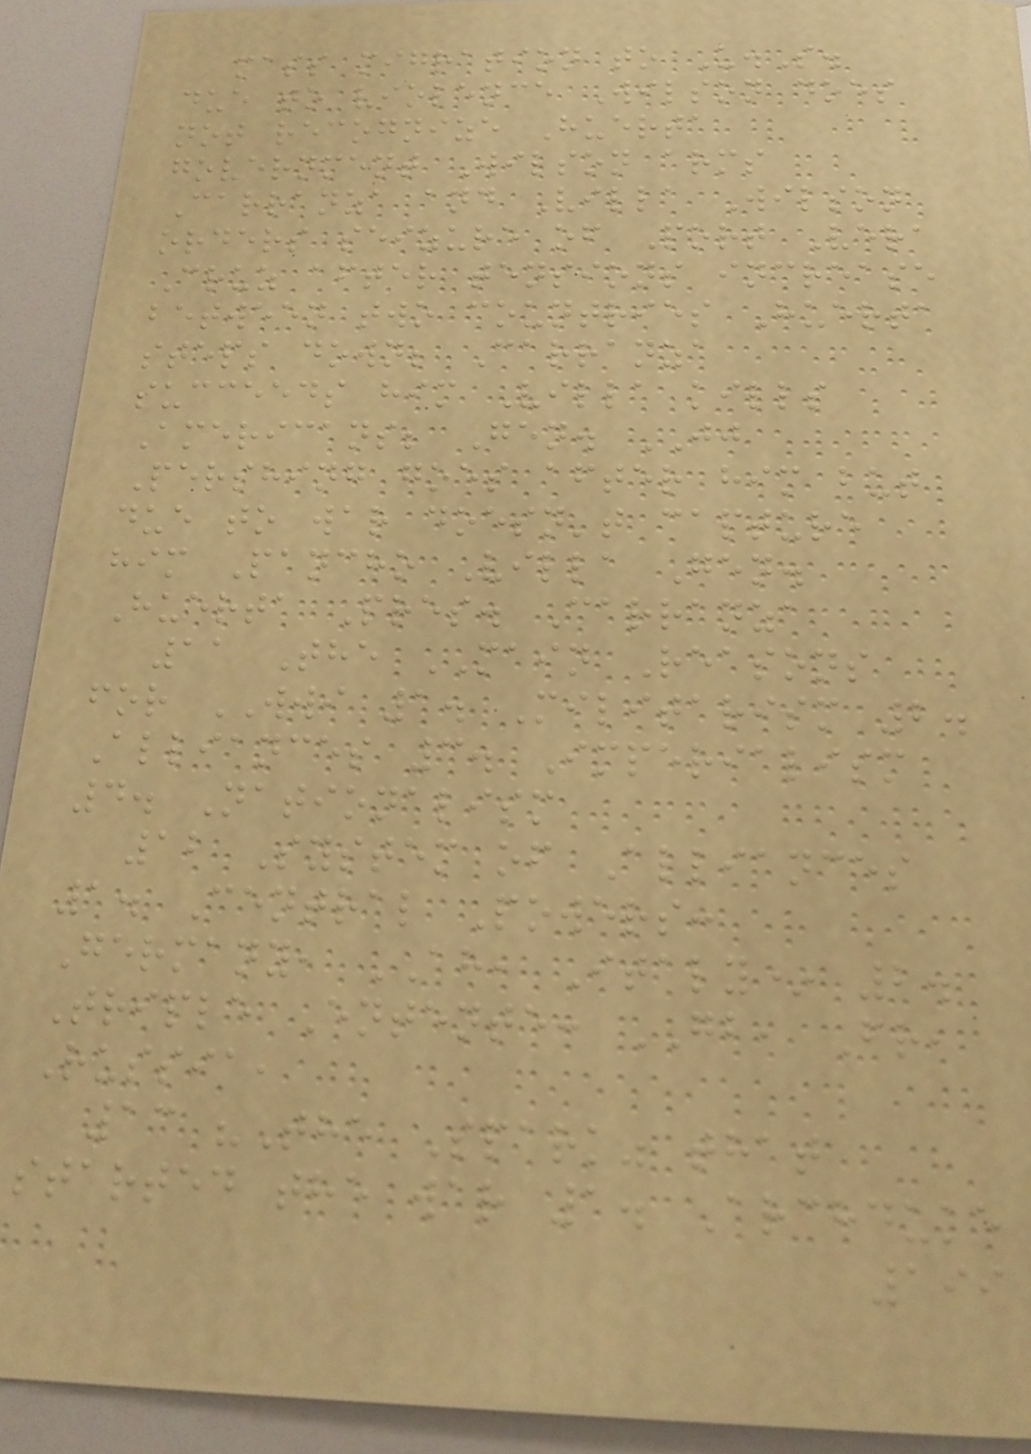mass migration to U.S.
due to violence Wilson does
not recognize Huerta
government Wilson arms
Carranza and Villa Wilson
orders seizure of Port Vera
Cruz after tensions increase
between two countries Huerta
steps down; Carranza
succeeds him Villa kills
Americans; Gen. JJ
Pershing goes after him but
due to war doesn't capture
him Pancho Villa Gen.
Huerta Pres. Carranza
11 The MAIN Reasons
for WWI 1. Militarism 2.
Alliances 3. Imperialism
4. Nationalism
12 System of Alliances
1. Central Powers:
Germany, AH, Italy* 2.
Triple Entente: GB, Fr,
Russia,
13 "The Spark" that
started the war 1. Archduke
199
